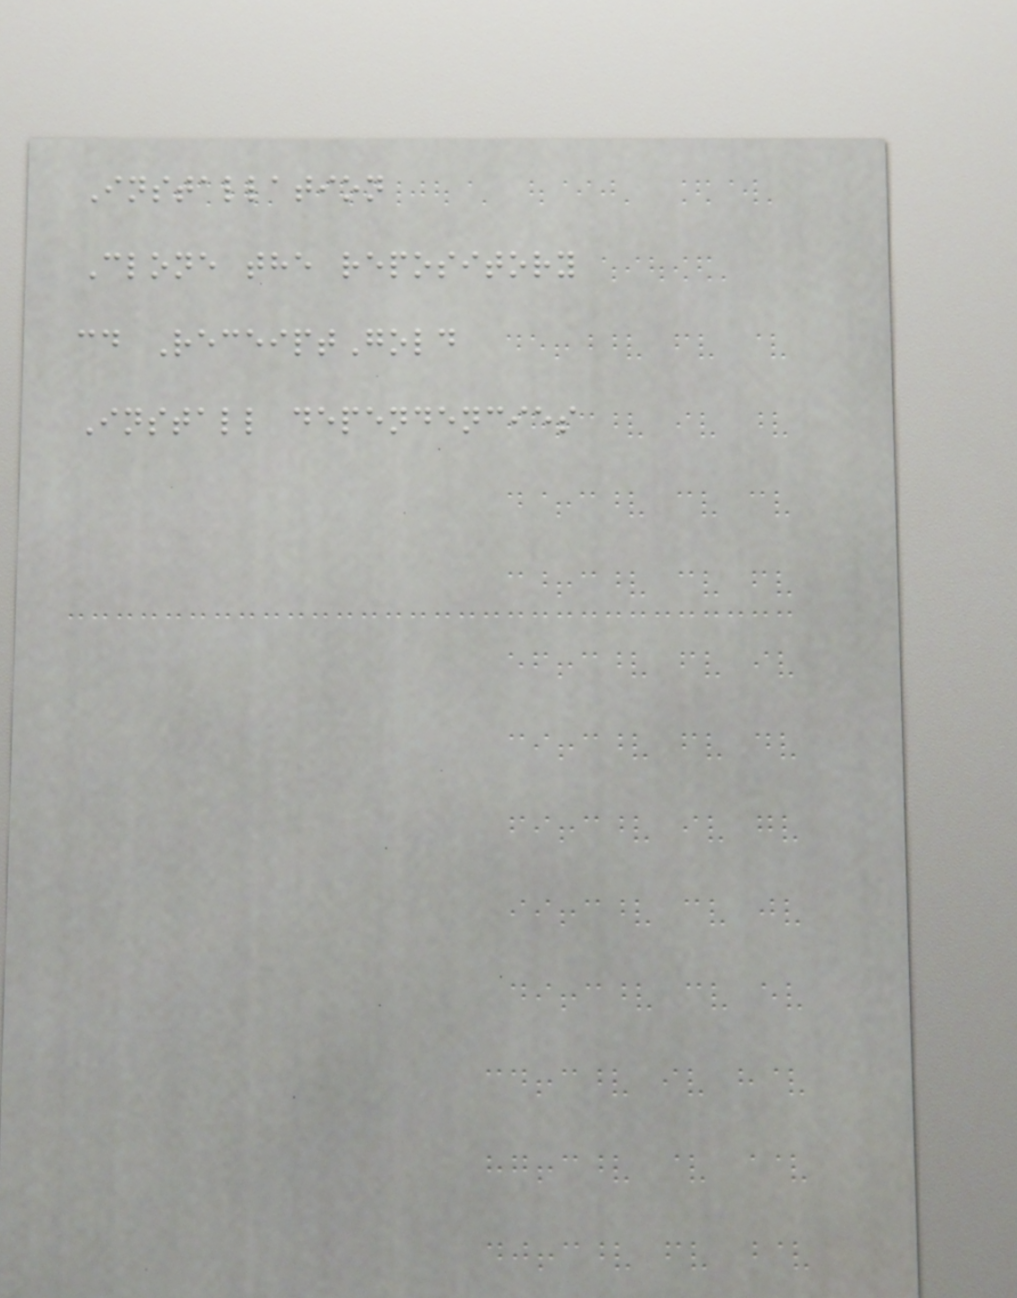Installation
Clone the repository
cd ReceiptGold
Install dependencies
